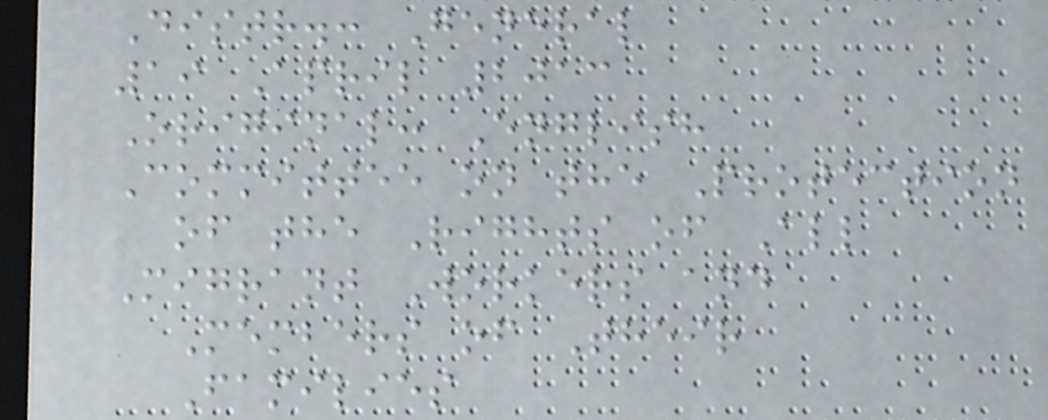Distr.: General
19 April 2013
Original: English
Committee on the Protection
of the Rights of All
Migrant Workers and
Members of Their
Families
